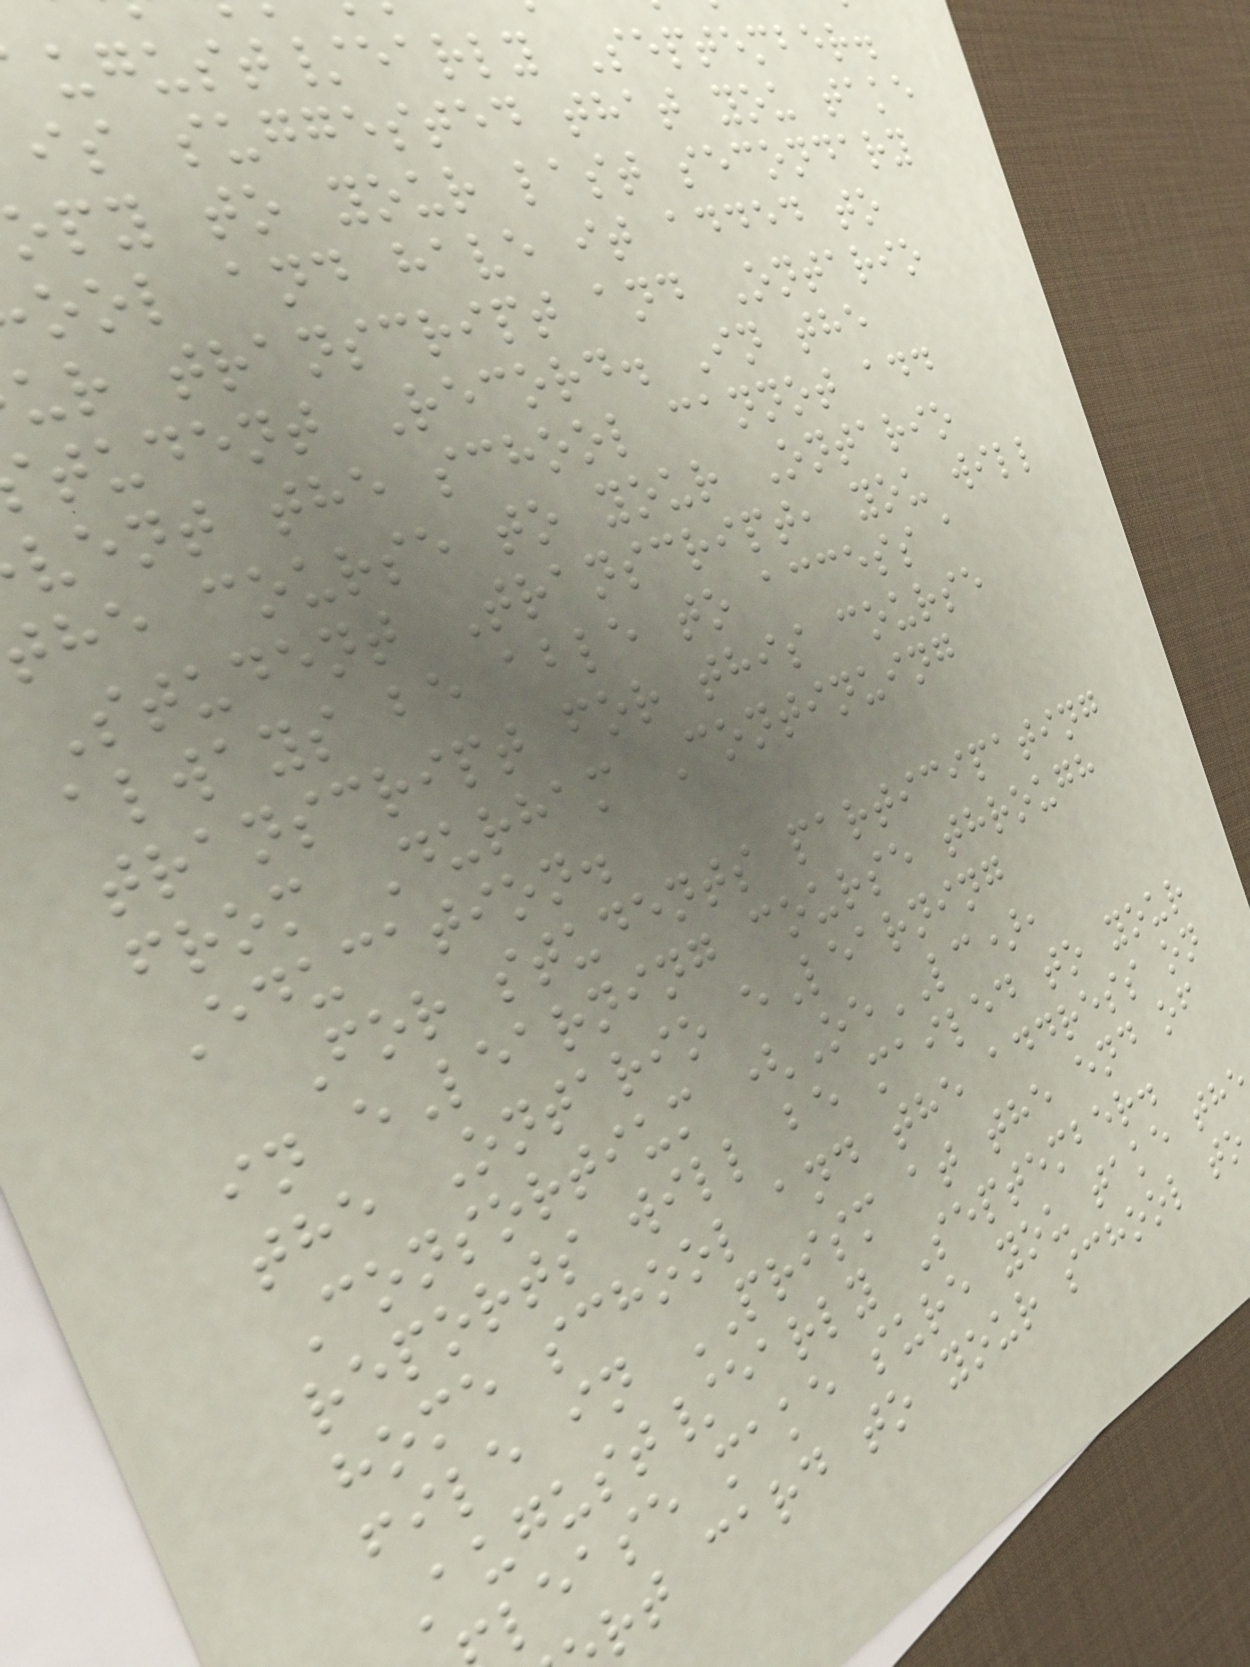ugust/early September.
is suggested that you take
opy to your last secondary
ool and have it added to
ur transcript and Ontario
tudent Record. In the
vent the school cannot add
he course to your Ontario
Student Transcript, you will
always be able to access a
transcript for this course
from Durham Continuing
Education.
For students participating
in eLearning course through
the Ontario eLearning
Consortium (OeLC),
reports will be mailed to your
home school and the address on
file in PRISM at the end of
August/early September.
lease make sure you take the
rt card to your school to
